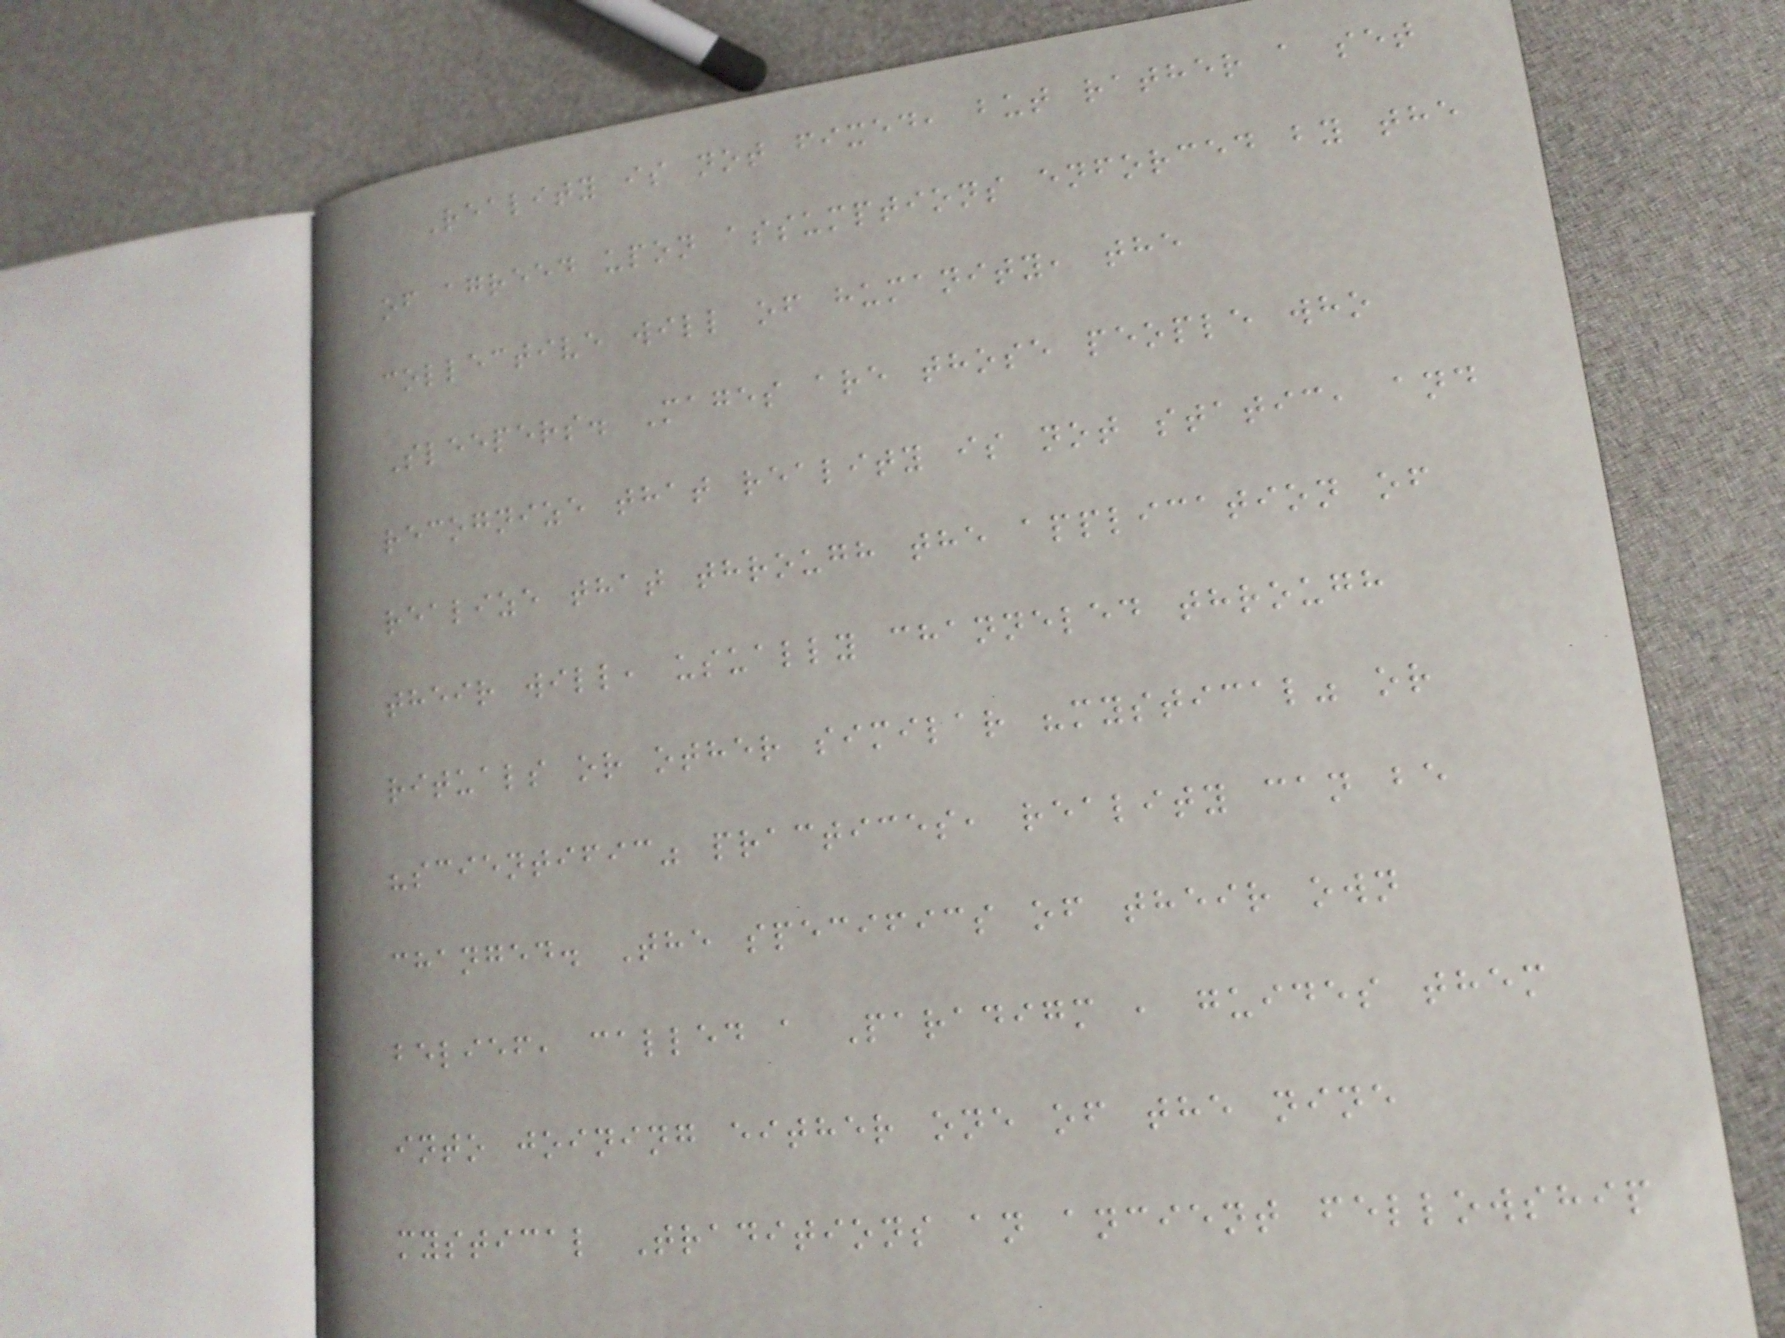Reality is not fixed, but rather a set
of agreed upon assumptions enforced by the
collective will of humanity, the
Sleepers. Mages are those people who
recognize that reality is not static, and
realize that through the application of
their will, usually channeled through
rituals or other similar "mystical" or
"scientific" practices, reality can be
changed. The specifics of their own
belief, called a Paradigm , guides them
into joining either one of the nine
mystical Traditions an ancient fellowship
